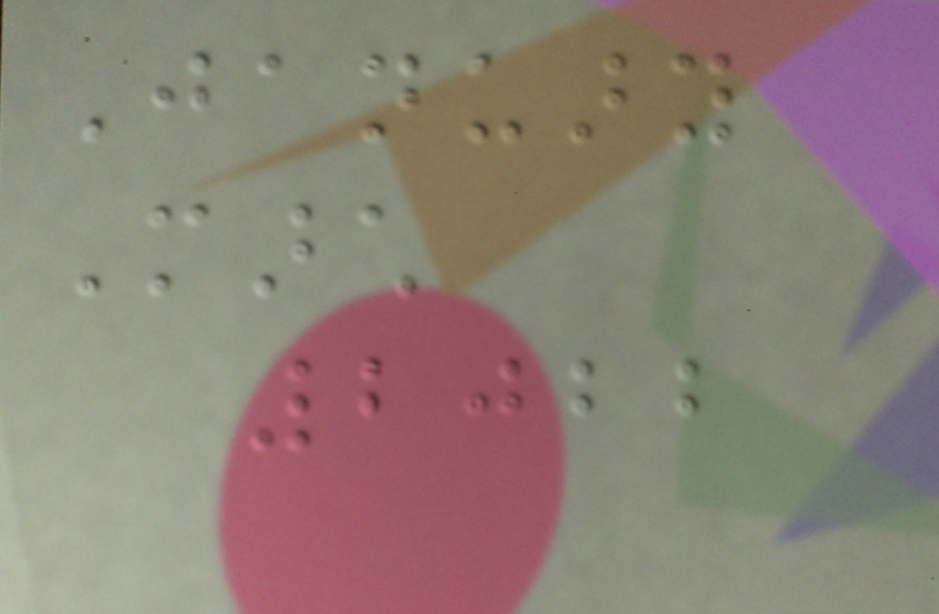January
March
2022
